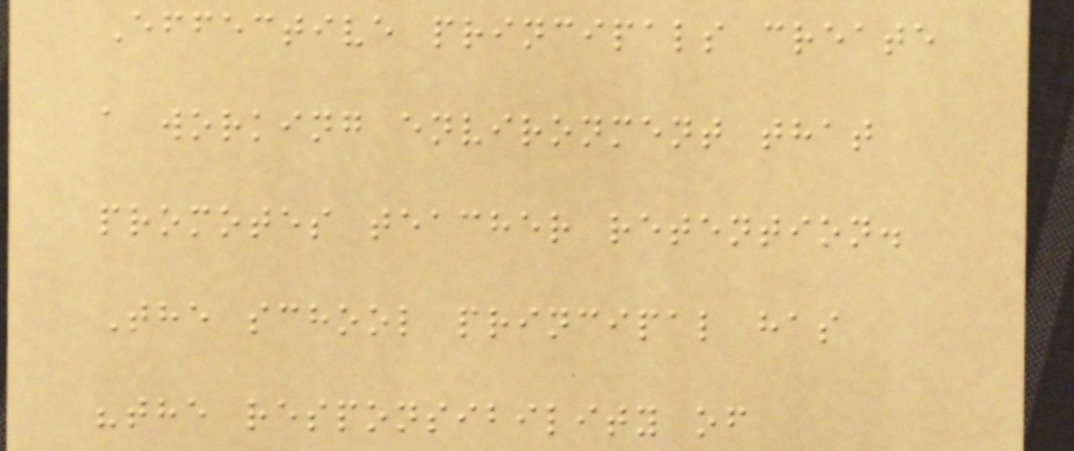Effective principals create
a working environment that
promotes teacher retention.
The school principal has
"the responsibility of
